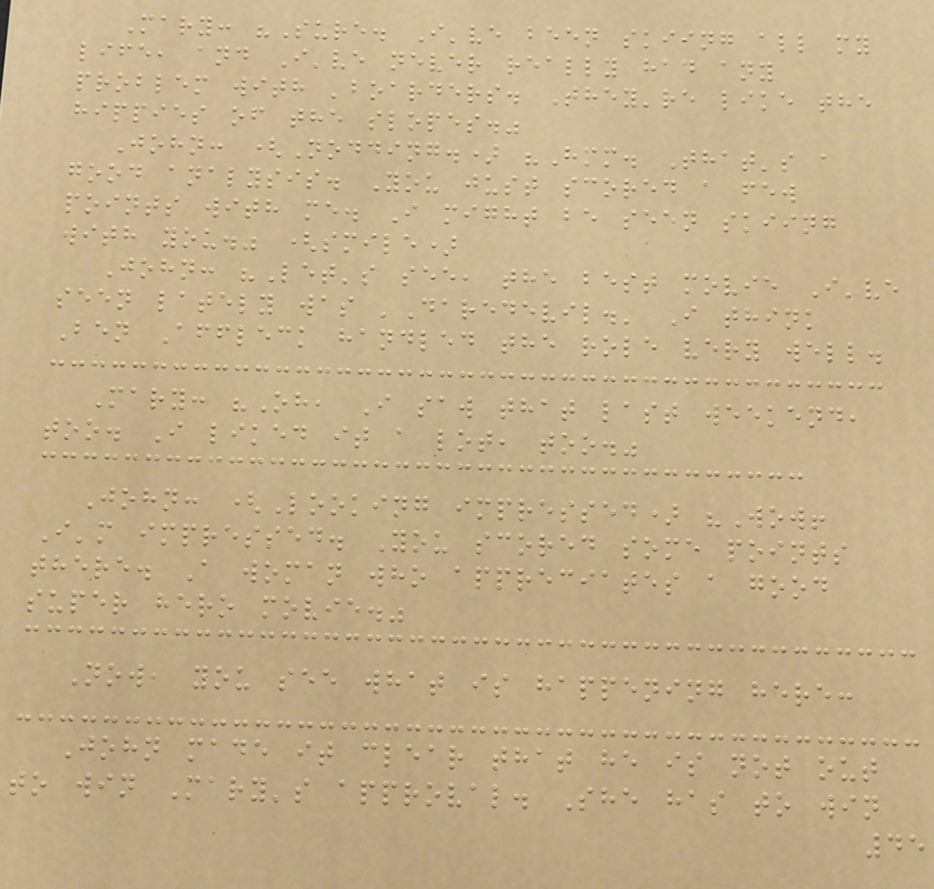Mary: "Sure. I've been skiing all my
life, and I've never really had any
problem with 'boarders. They're like the
hippies of the slopes."
John: (Nodding.) "Hmm. That's a
good analysis. You just scored a few
points with me. I might be seen skiing
with you." (smile)
John: "Let's see, the best movie I've
seen lately was 'Daredevil.' I think
Ben Affleck handled the role very well.
Mary: "Oh, I saw that last weekend,
too. I liked it a lot, too."
John: (Looking impressed) "Wow!
I'm impressed. You scored some points
there. A woman who appreciates a good
super hero movie."
Now, you see what is happening here:
John made it clear that he is not out
to win Mary's approval. She has to win
45
